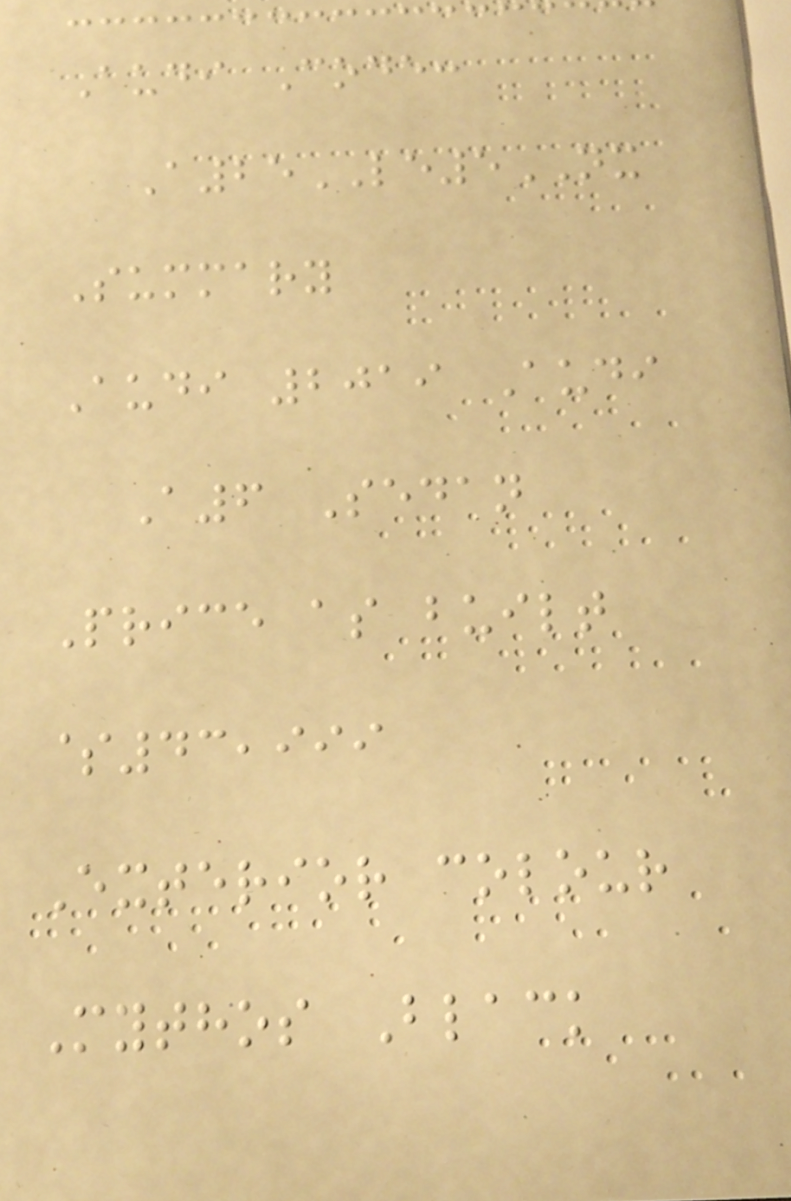Audi Code:
A25LE5NX
Summary
Audi 2019 Audi
A6 Sedan
Price as built
$43,999
Exterior colour
Mythos Black
